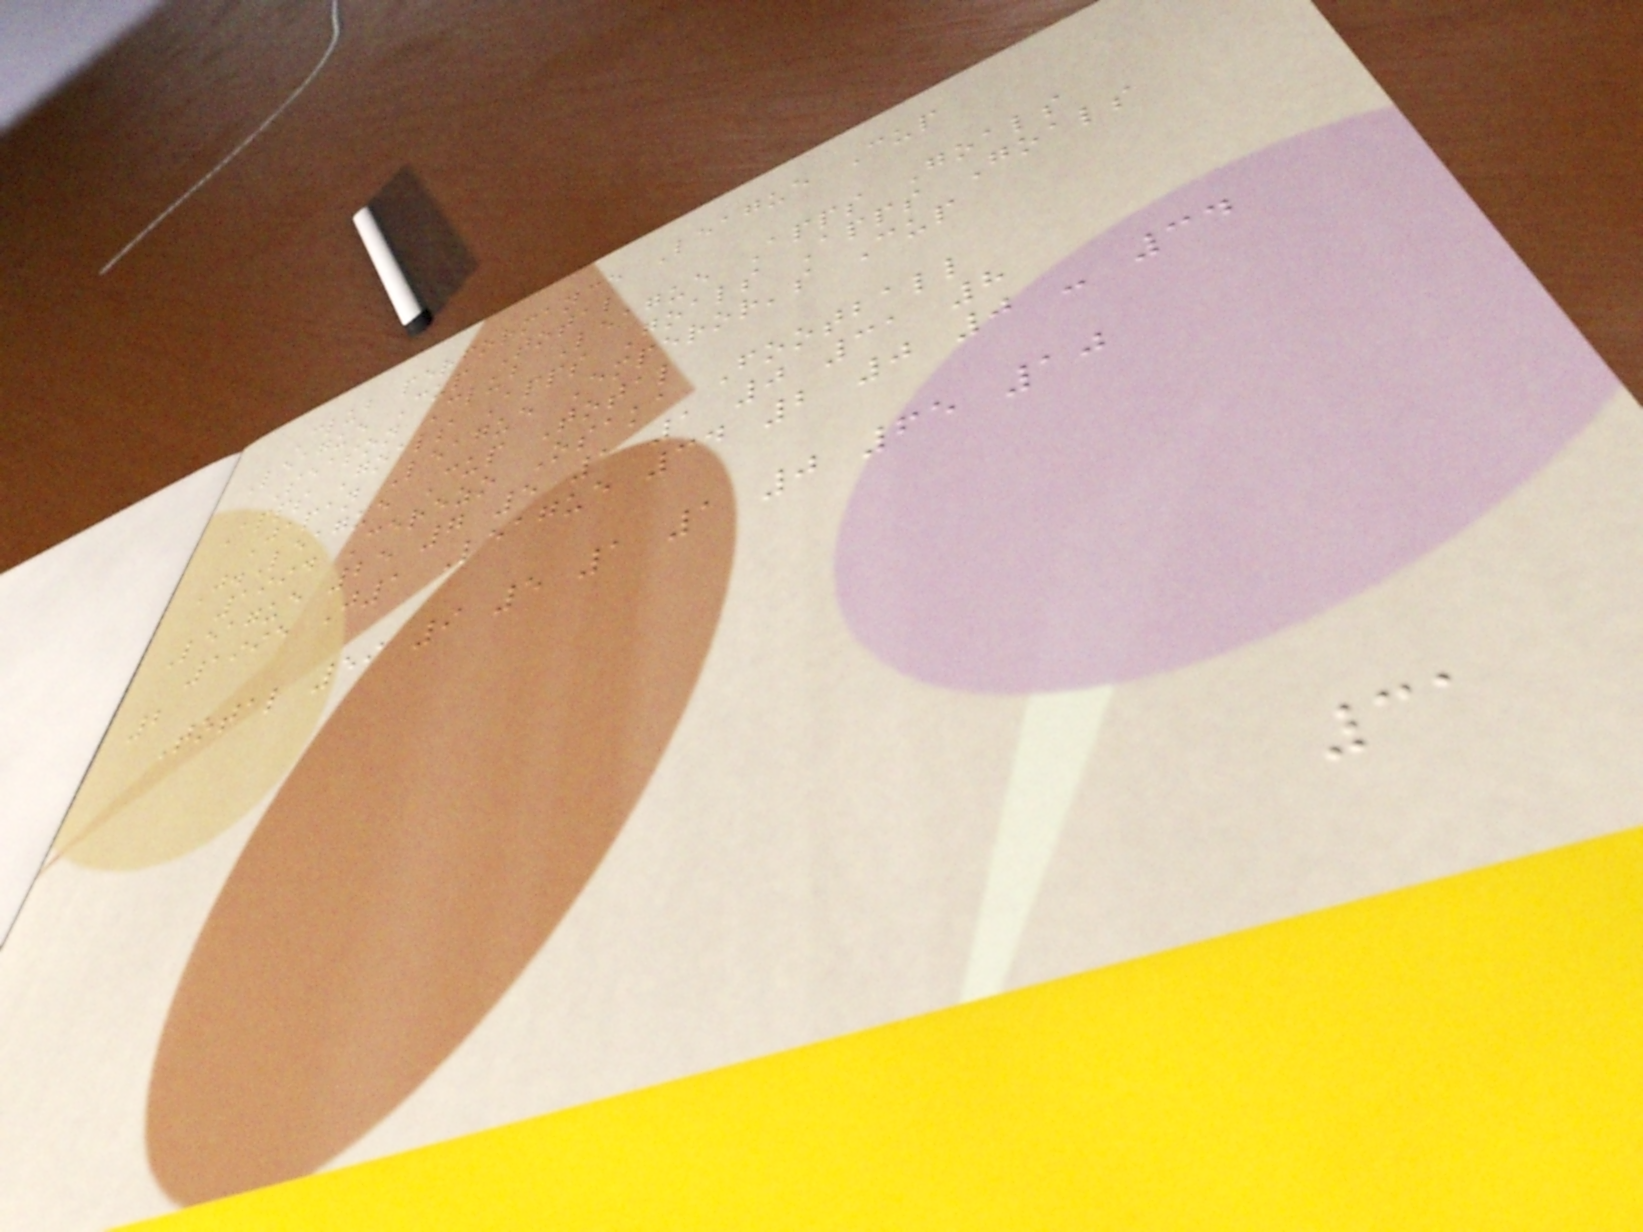Club performance League Cup
League Cup Total
Season Club League Apps Goals
Apps Goals Apps Goals Apps Goals
Japan League Emperor's Cup
J.League Cup Total
1994 Cerezo Osaka Football
League 25 7 5 1 1 0 31 8
1995 J1 League 34 2 0 0 - 34
2
Total 59 9 5 1 1 0 65 10
31
